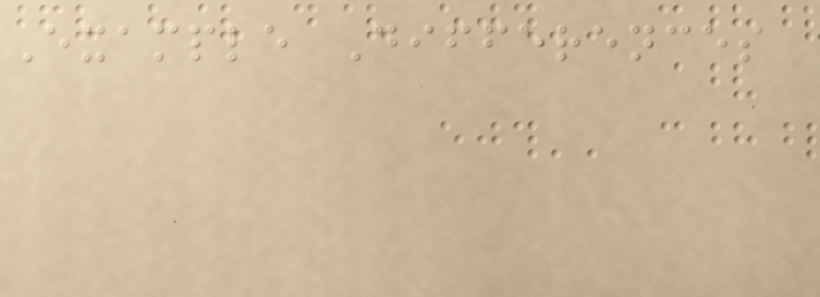Example Differences
